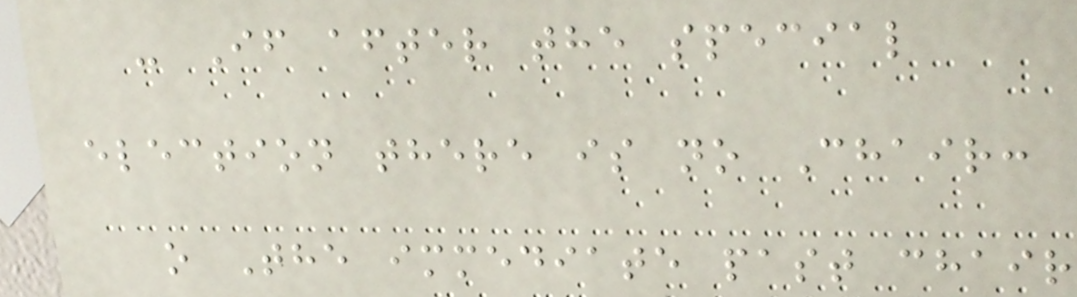- If after the special
election there is no Chair:
o The immediate past chair
